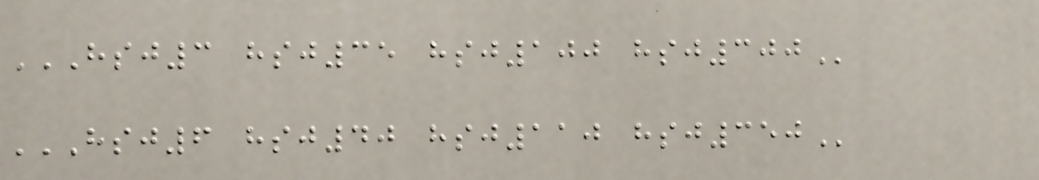HSJ3 HSJ35 HSJ100 HSJ300
HSJ6 HSJ40 HSJ110 HSJ350
